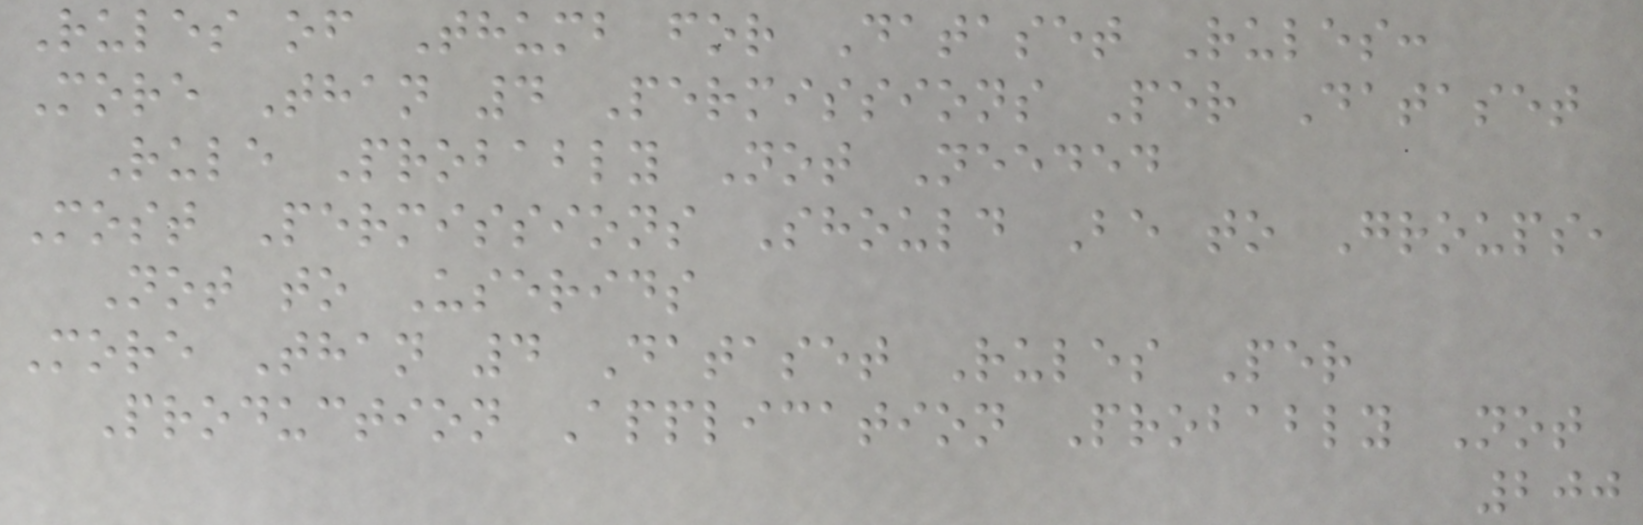Rules of Thumb for Dataset Rules:
More Than 4 Permissions Per Dataset
Rule Probably Not Needed
Most Permissions Should Be to Groups,
Not to Userids
More Than 4 Dataset Rules Per
Production Application Probably Not
200
